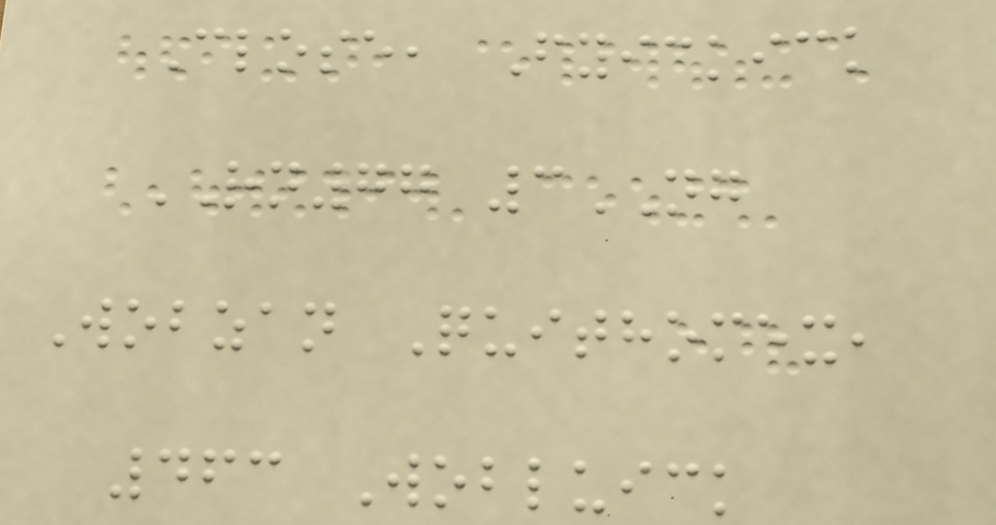Close, Fyickick
RN77 3NG
Wobzan Quithomex,
463 Wobluick
